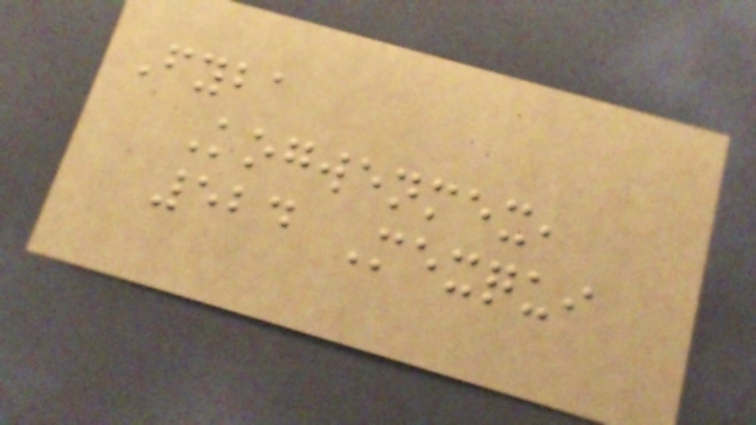Fyba
Kogwenmex,
524 Mexqui
